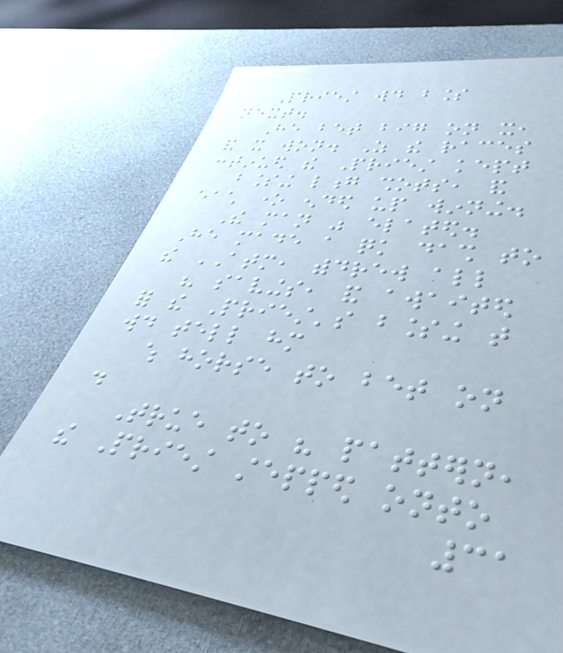Priest would bless
next.
He bet big on it,
and it won. As the races
continued the Priest kept
blessing long shots, and
each one ended up winning.
The man was elated.
He made a quick dash to
the ATM, withdrew all
his savings, and awaited
for the Priest's blessing that
would tell him
which horse to bet on
.
True to his pattern,
the Priest stepped onto
31
